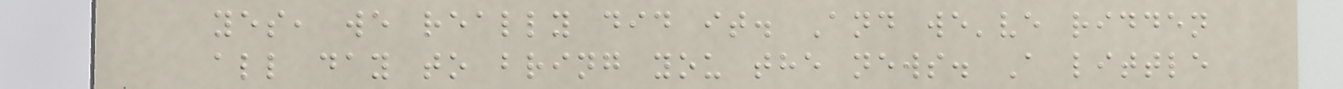yes, we really did it. And we've ridden
all day to bring you the news. A little
